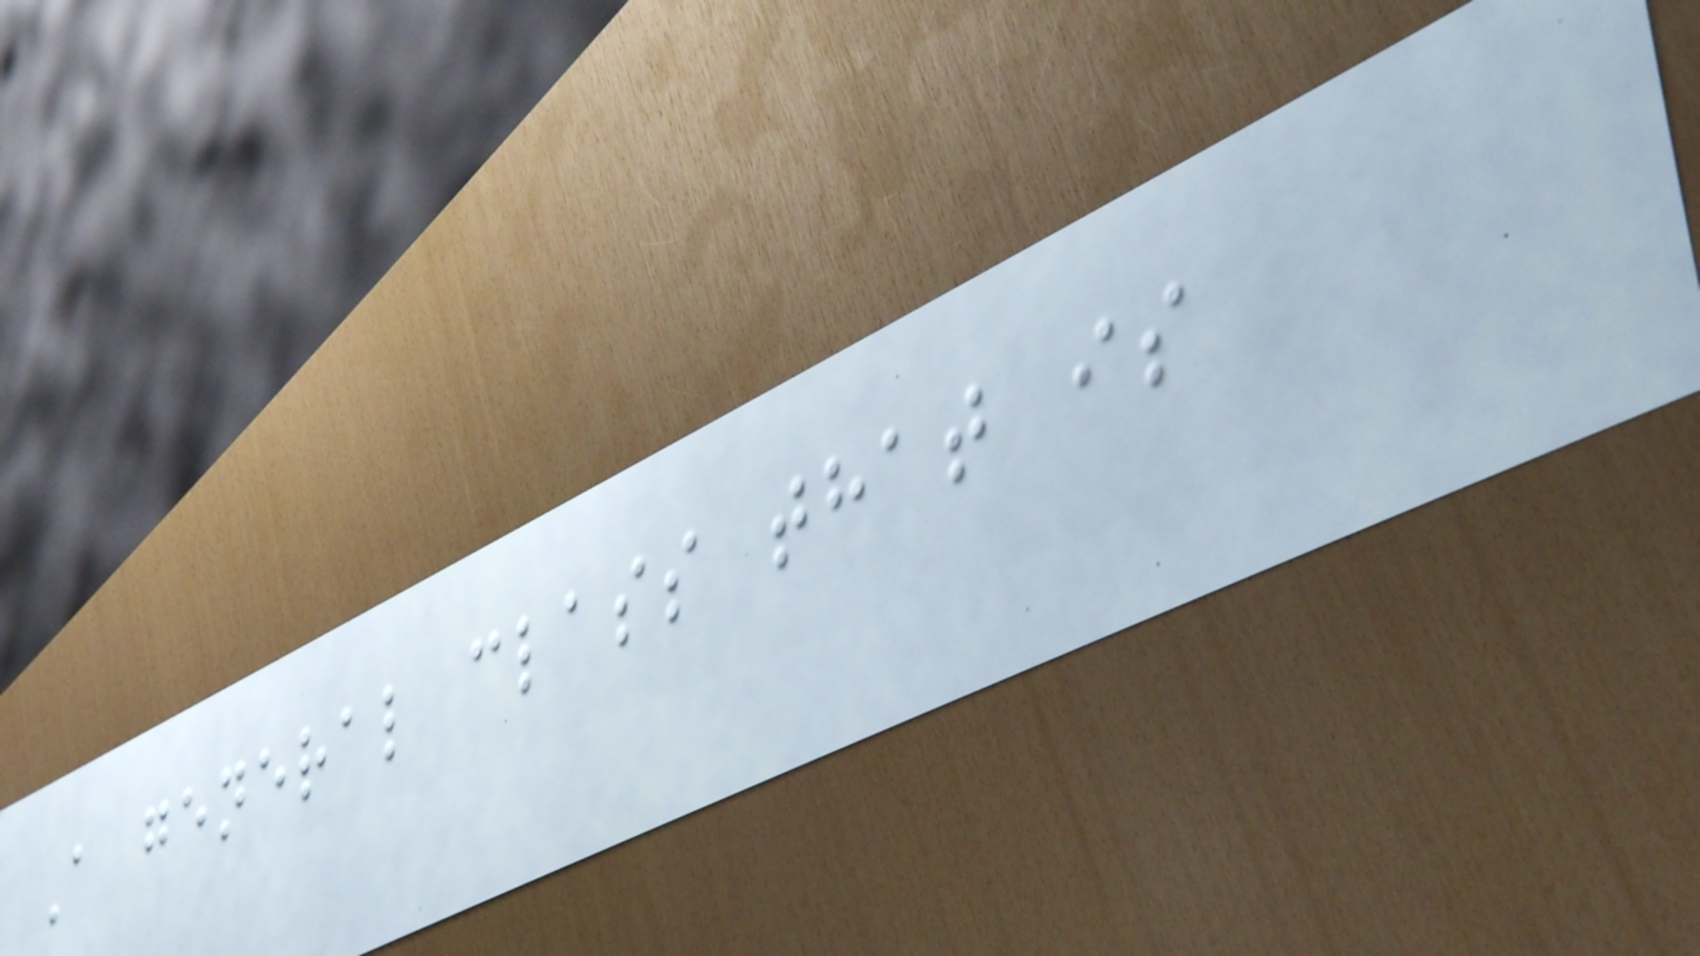A general class that is
